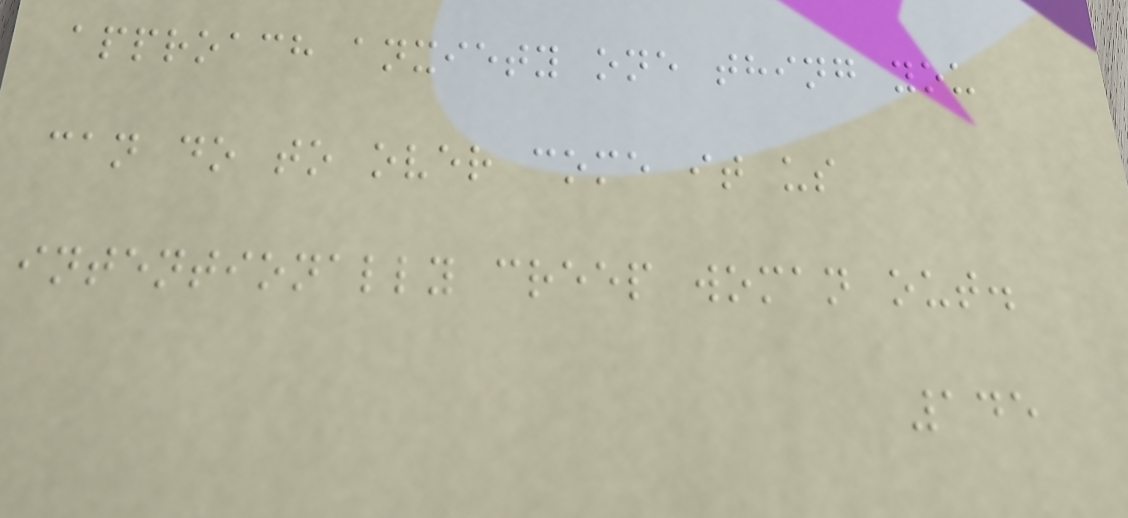approach anxiety one thing you
can do to over come it us
intentionally creep woman out.
145
